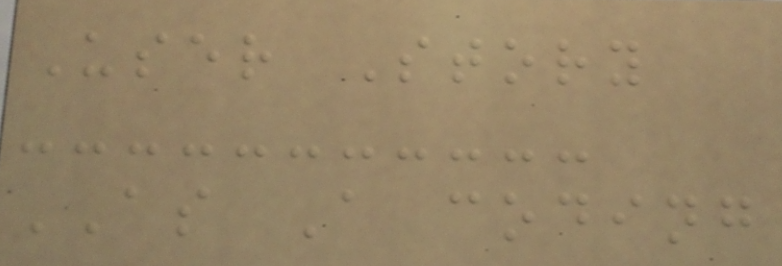User Story
AS A coding
